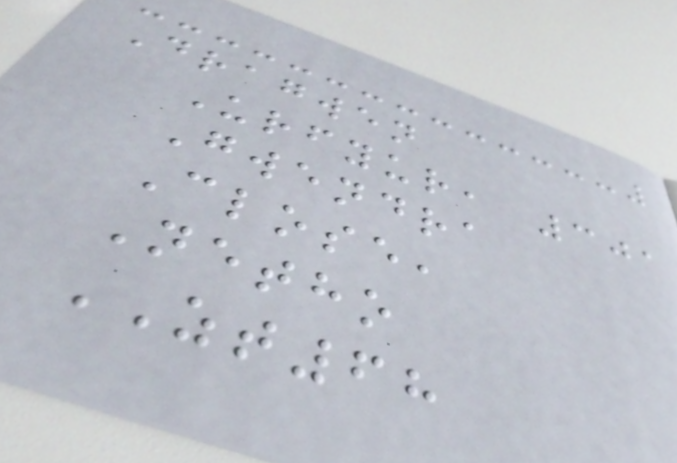Dragwen
Urfyur, 301
Gwendra
Close,
Netho
ZT68
